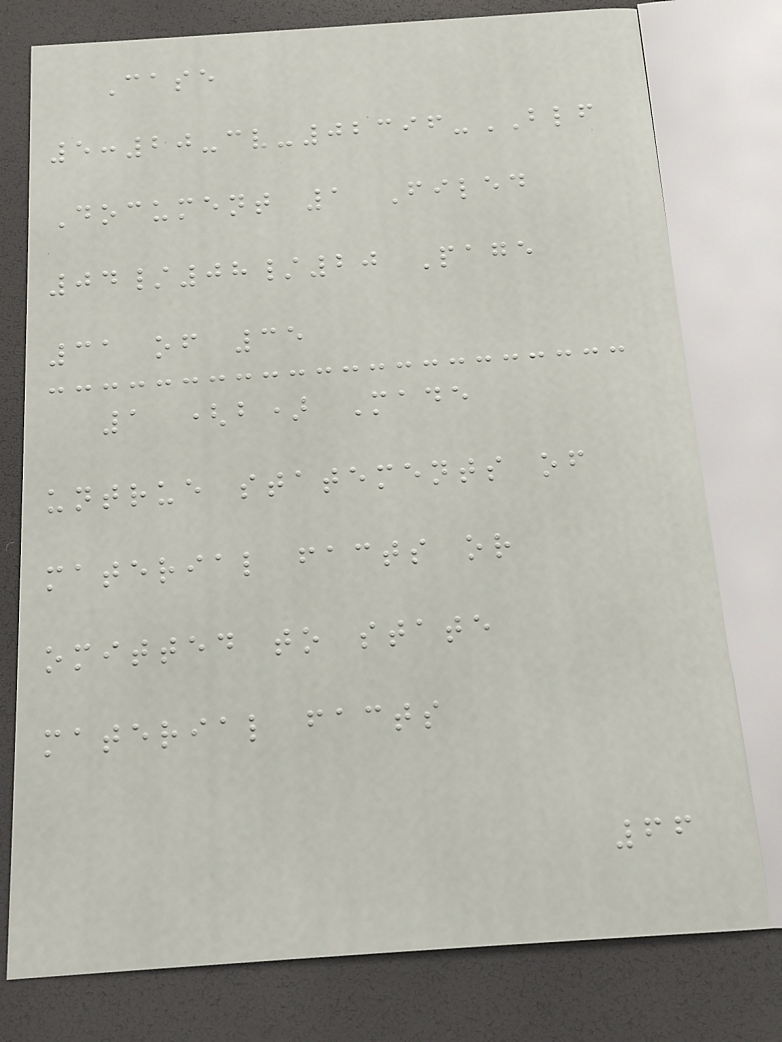Case
5:20-cv-02396-BLF
Document 1 Filed
04/08/20 Page
31 of 35
1 (b) Made
untrue statements of
material facts or
omitted to state
material facts
66
